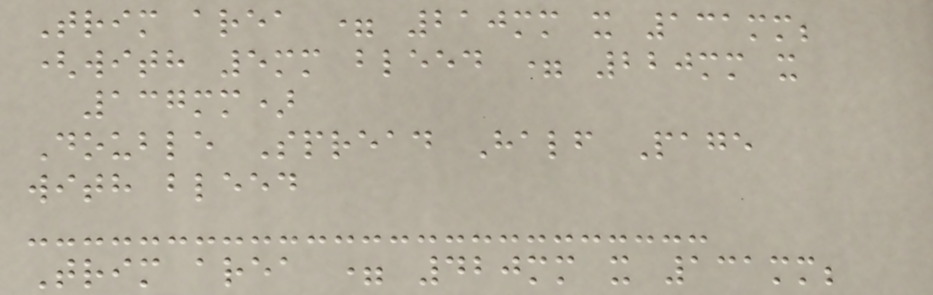Trim area = 210mm x 131mm;
(with 5mm bleed = 220mm x
137mm)
Double Spread Half Page
with bleed
Trim area = 420mm x 131mm;
